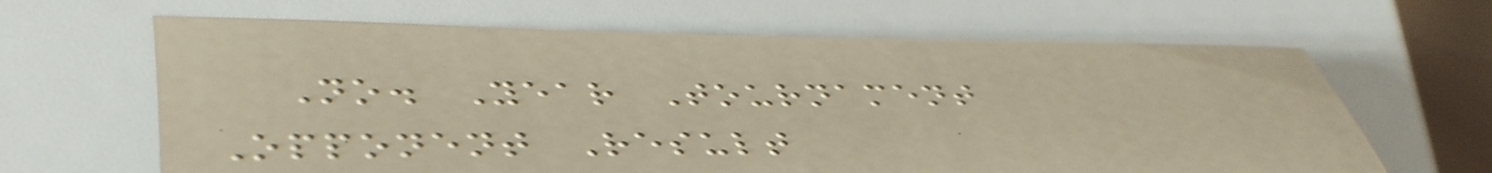No. Year Tournament
Opponent Result
